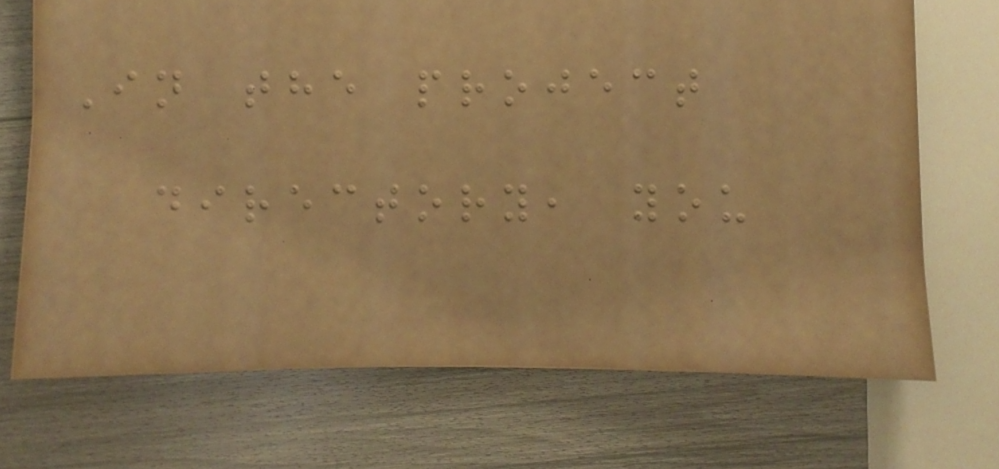In the project
directory, you
